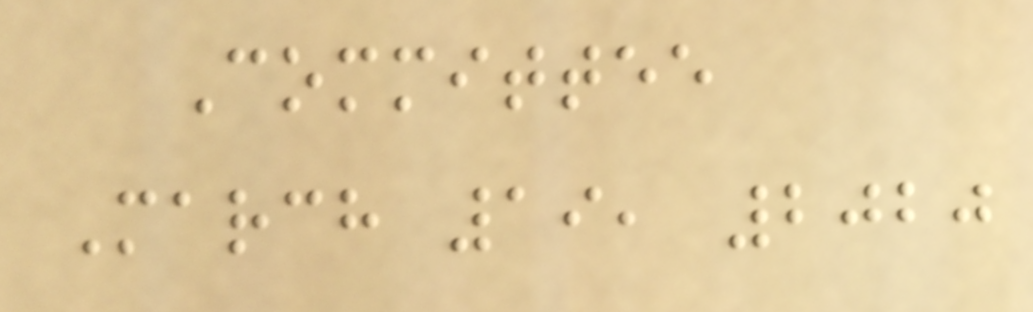Committee
March 19, 2020
